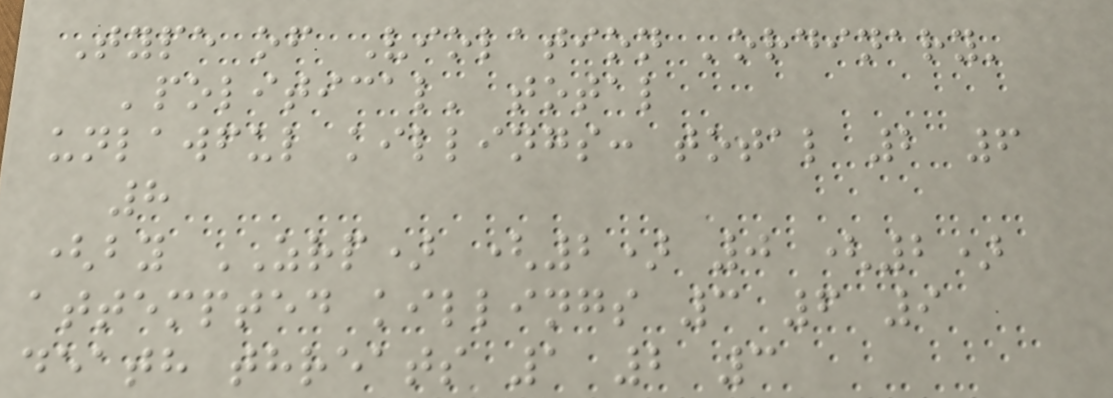Type of Violation 'ordinary'
'political' total
unlawful killings: total 2 6
8
(by ZRP) (2) 0 (2)
attempted killings 3 6 9
death threats 1 2 3
